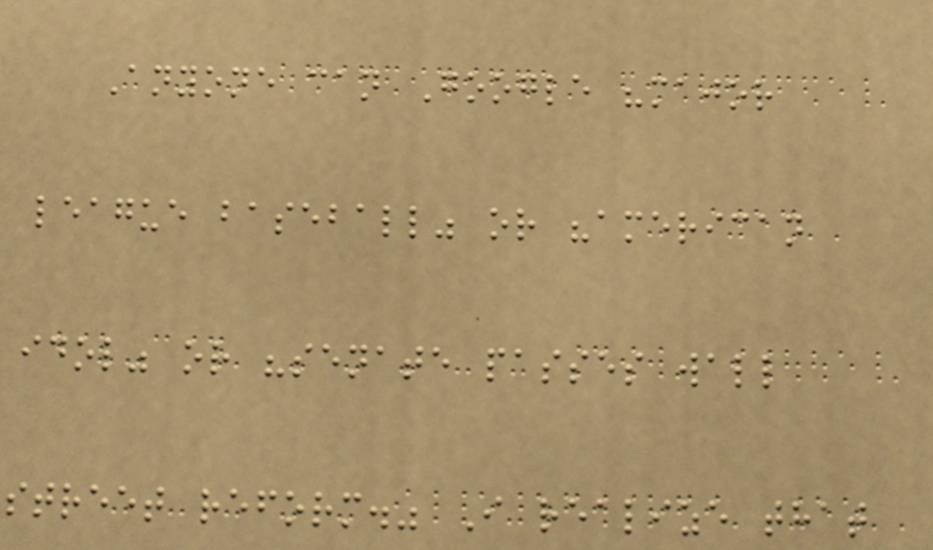Anyone can Google "major
league baseball" or "american
idol" or "senate passes wall
street reform." I realize that
